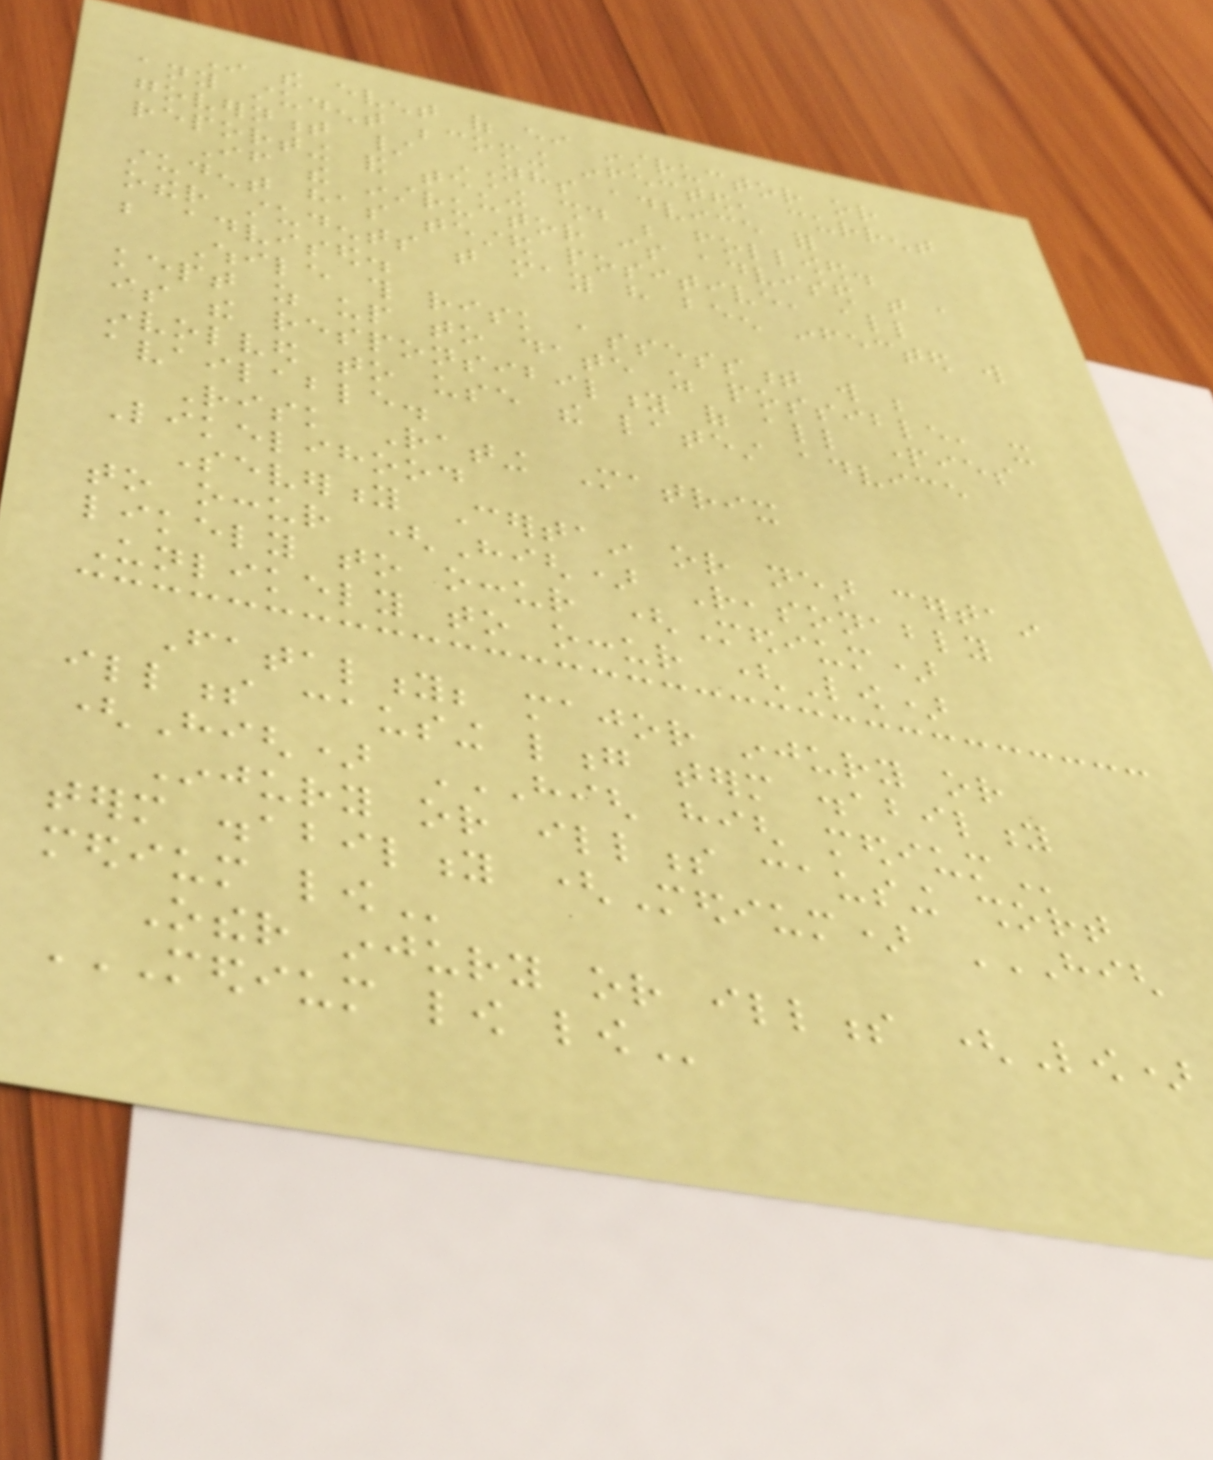In the event of either instructor or
any student becoming infected, current
government / NHS advice for
reporting and testing should be followed.
If the instructor is advised that a
student has tested positive, all
other students that may have been infected will
be advised.
While this risk assessment will be
kept as up to date as possible, it
is the responsibility of all parties
involved to use the latest advice
available.
Risk Rating Matrix
Likelihood
Severity Certain or near certain
to occur (High) Reasonably
likely to occur (Medium)
Unlikely to occur (Low)
Fatality; major injury or
illness causing long term disability
(High) HIGH HIGH MEDIUM
Injury or illness causing short
term disability (Medium) HIGH
MEDIUM LOW
Other injury or illness (Low)
MEDIUM LOW LOW
